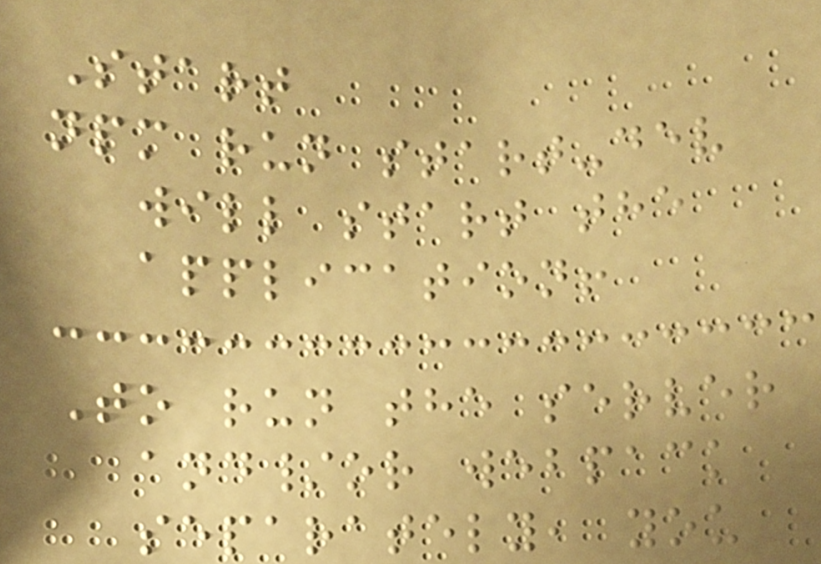Start
npm run start-dev
will start the
application!
To run the server
and/or webpack
separately, you
